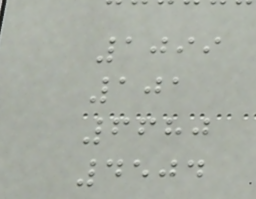1099
101
6680
4504
